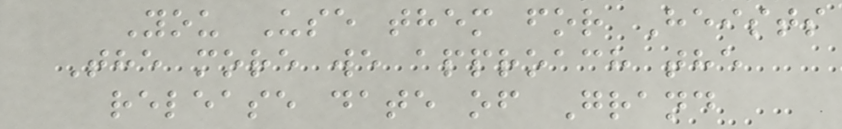You Use them for Heists
The more we approach the
release date of Grand
